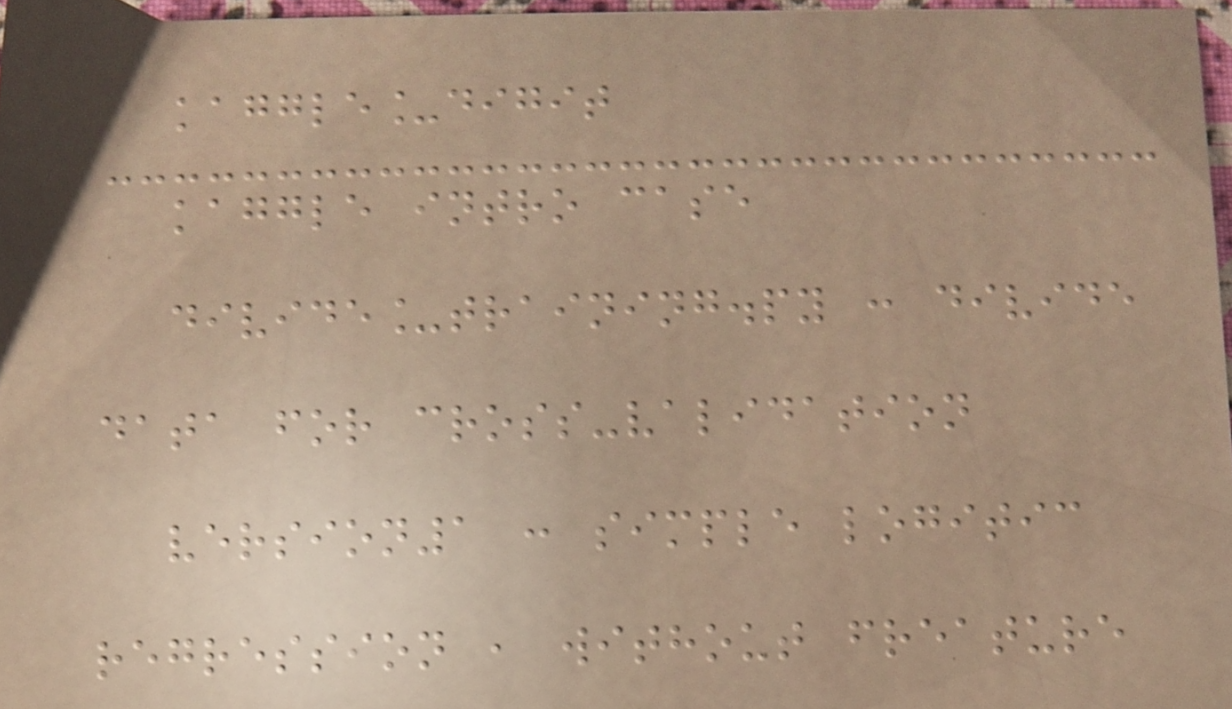kaggle_digit
kaggle intro case
divide_training.py : divide
data for cross-validation
version1 : simple logitic
regression , without freature
